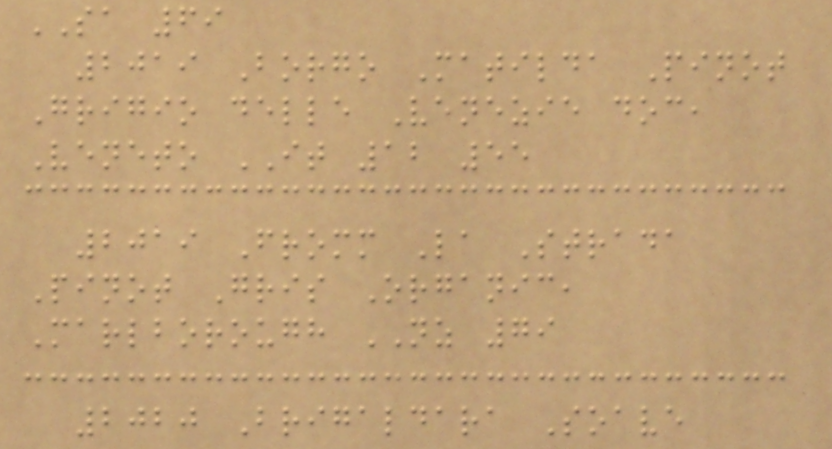SA 69
2019 Borgo Matilda Pinot
Grigio delle Venezie doc,
Veneto IT 12 55
2019 Fromm La Strada
Pinot Gris Organic,
Marlborough NZ 79
2020 Brigaldara Soave
